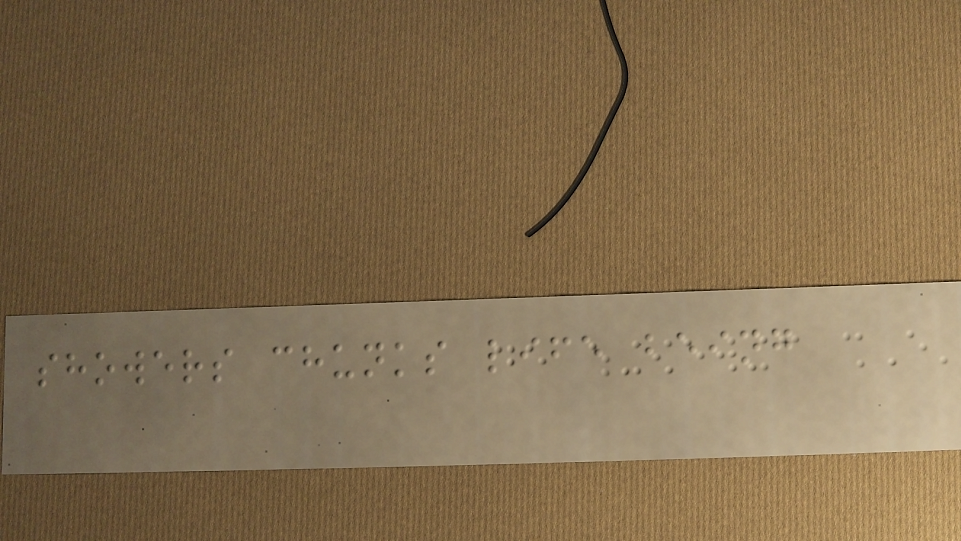showers chunks life being
